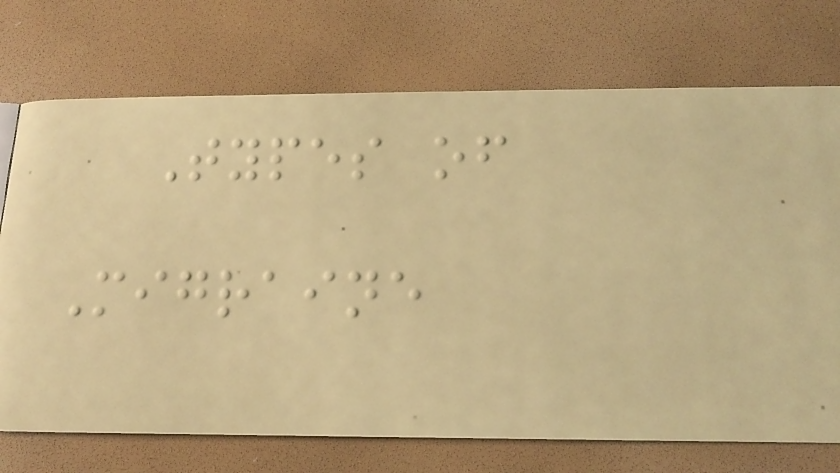Types of
Migraine
